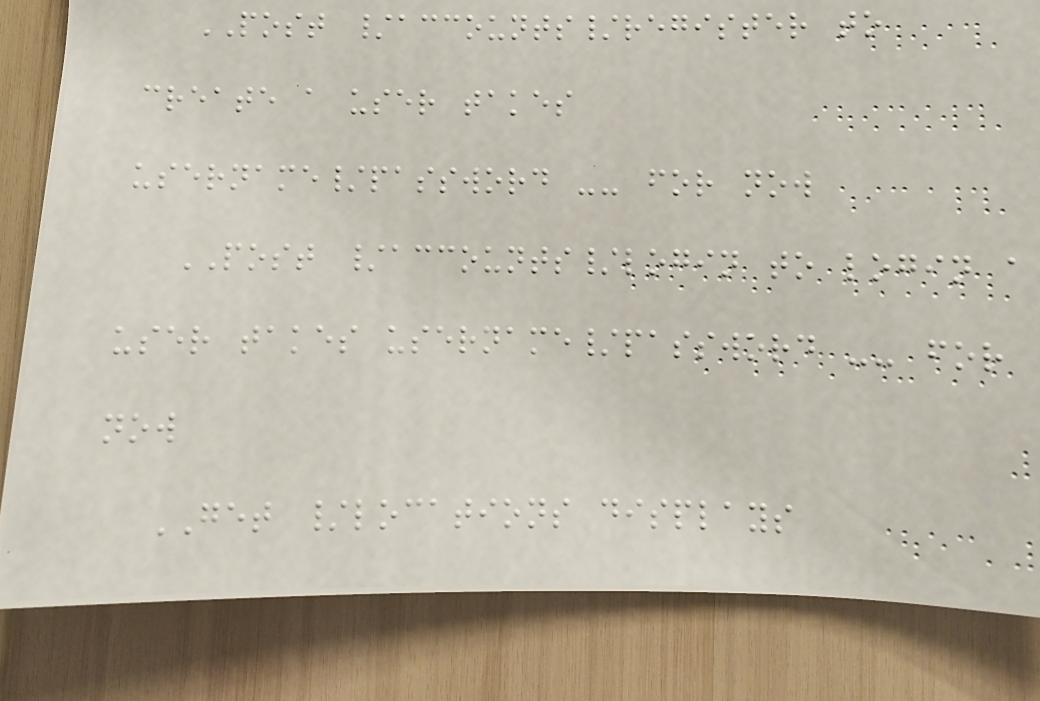POST /accounts/register to
create a user takes
username/password -- for now
POST /accounts/login to login a
user takes username/password -- for
now
GET /locations displays
